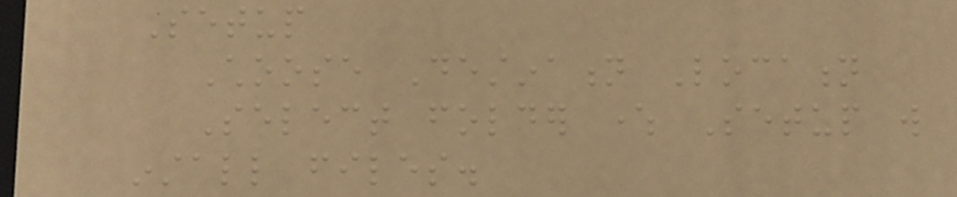Setup
Choose Destination Location
Select folder where Setup will
install files.
